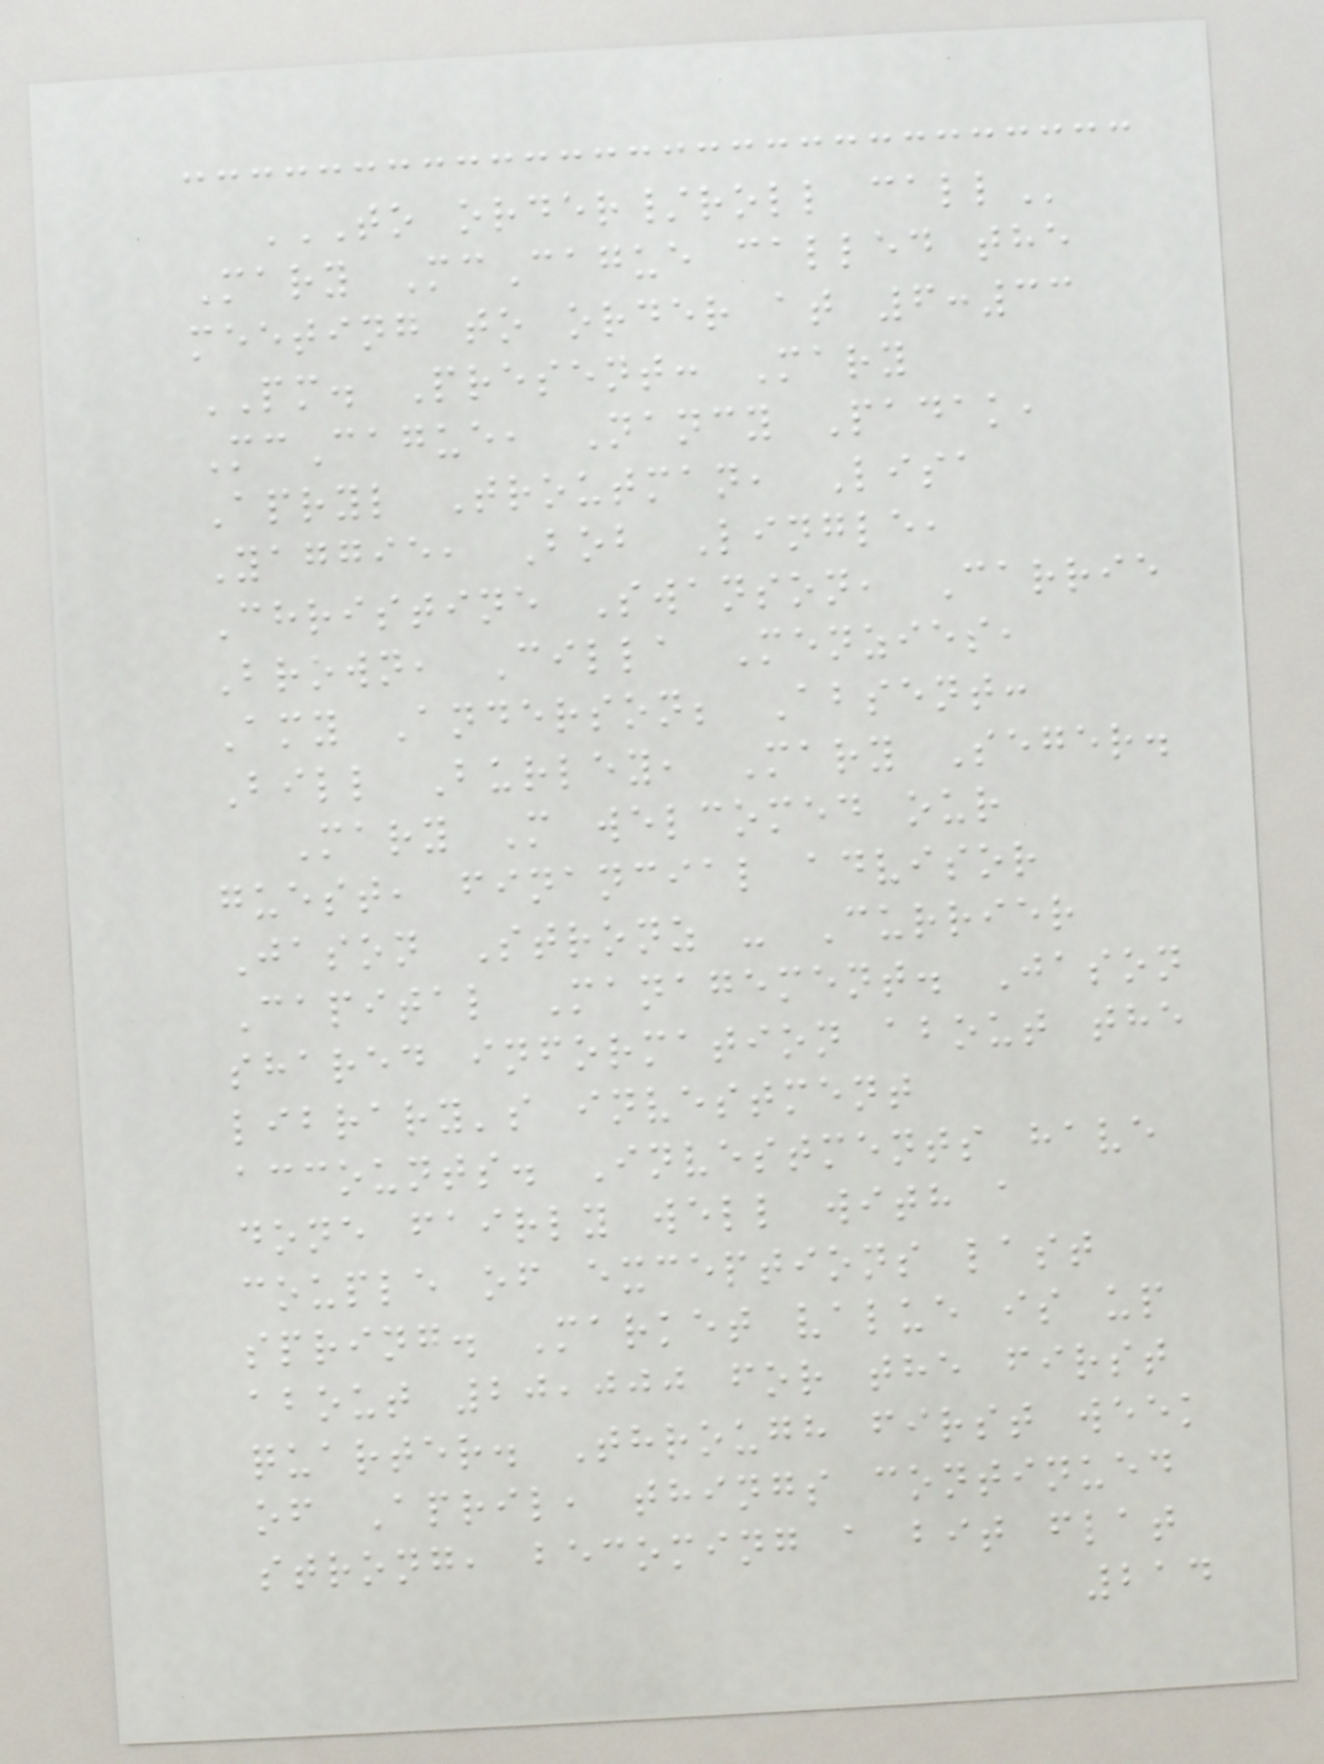TO ORDER/ROLL CALL
Mary McCague called the
meeting to order at 6:33
PM. Present: Mary
McCague, Nancy Padak,
Apryl Troutman, Lisa
Yaggie, Bob Lingle,
Christine Swanson, Carrie
Brown, Cilla Menzies,
Amy Anderson; Absent:
Bill Burley, Mary Seger.
Mary M welcomed our
guest, financial advisor
Jason Stronz - Currier
Capital Management. Jason
shared information about the
library's investment
accounts. Investments have
done fairly well with a
couple of exceptions last
spring. Market value is up
about 20,000 for the first
quarter. Through first week
of April, things continued
strong, becoming a bit flat
214
